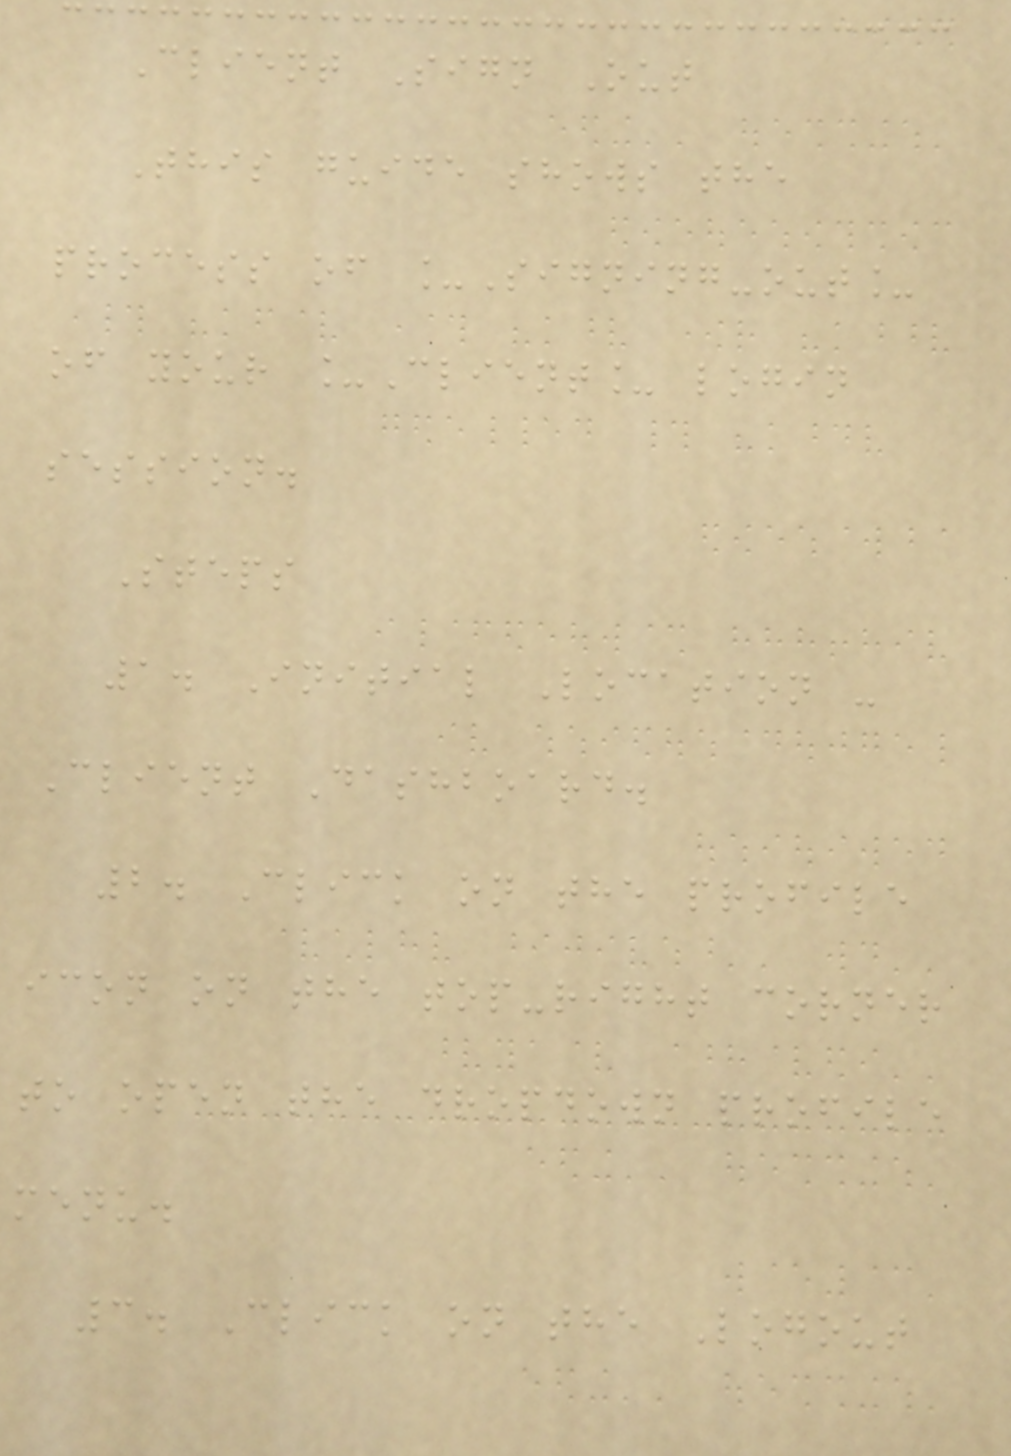Client Sign Out
This guide shows the
process of _Signing-out_
of your _Client_ login
session.
Steps
1. Initial Location -
Client Dashboard.
2. Click on the profile
icon on the top-right corner
to open the dropdown profile
menu.
3. Click on the Logout
